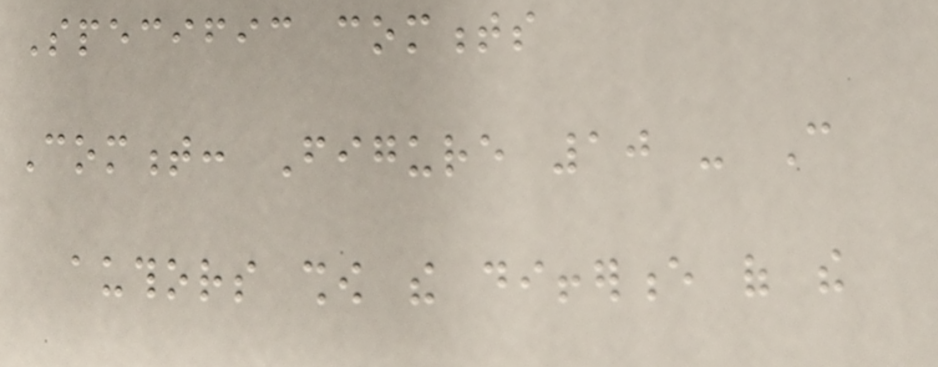Specific comments
Comment: Figure 10 - Can
authors show the difference of the
